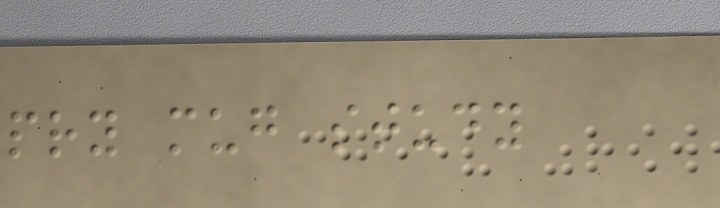pry mug study
